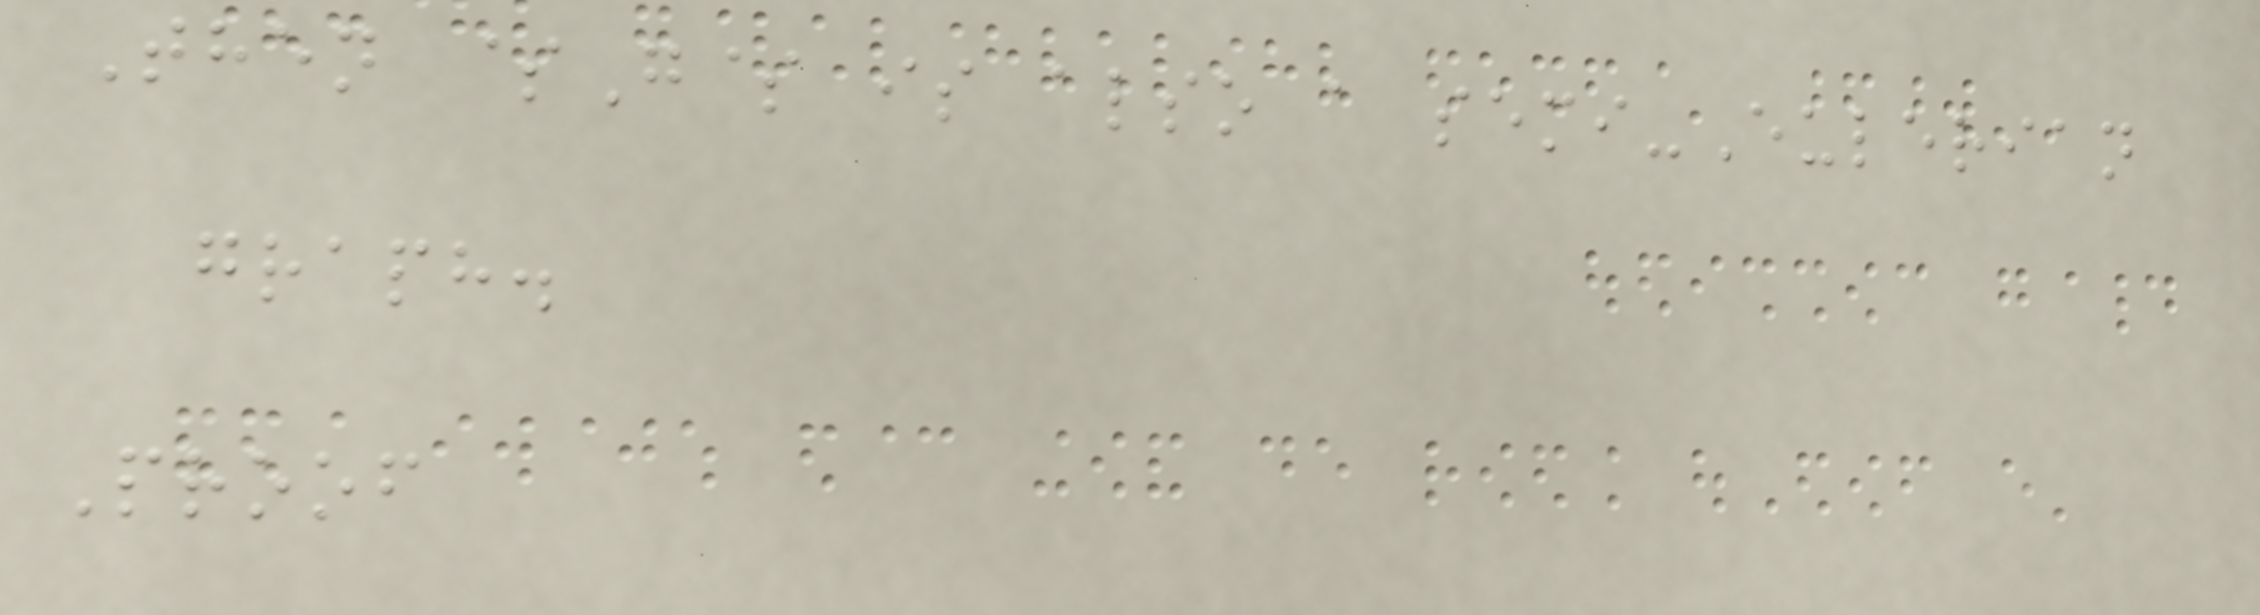Then $G$ is also a semi-Eulerian
graph.
Proof
